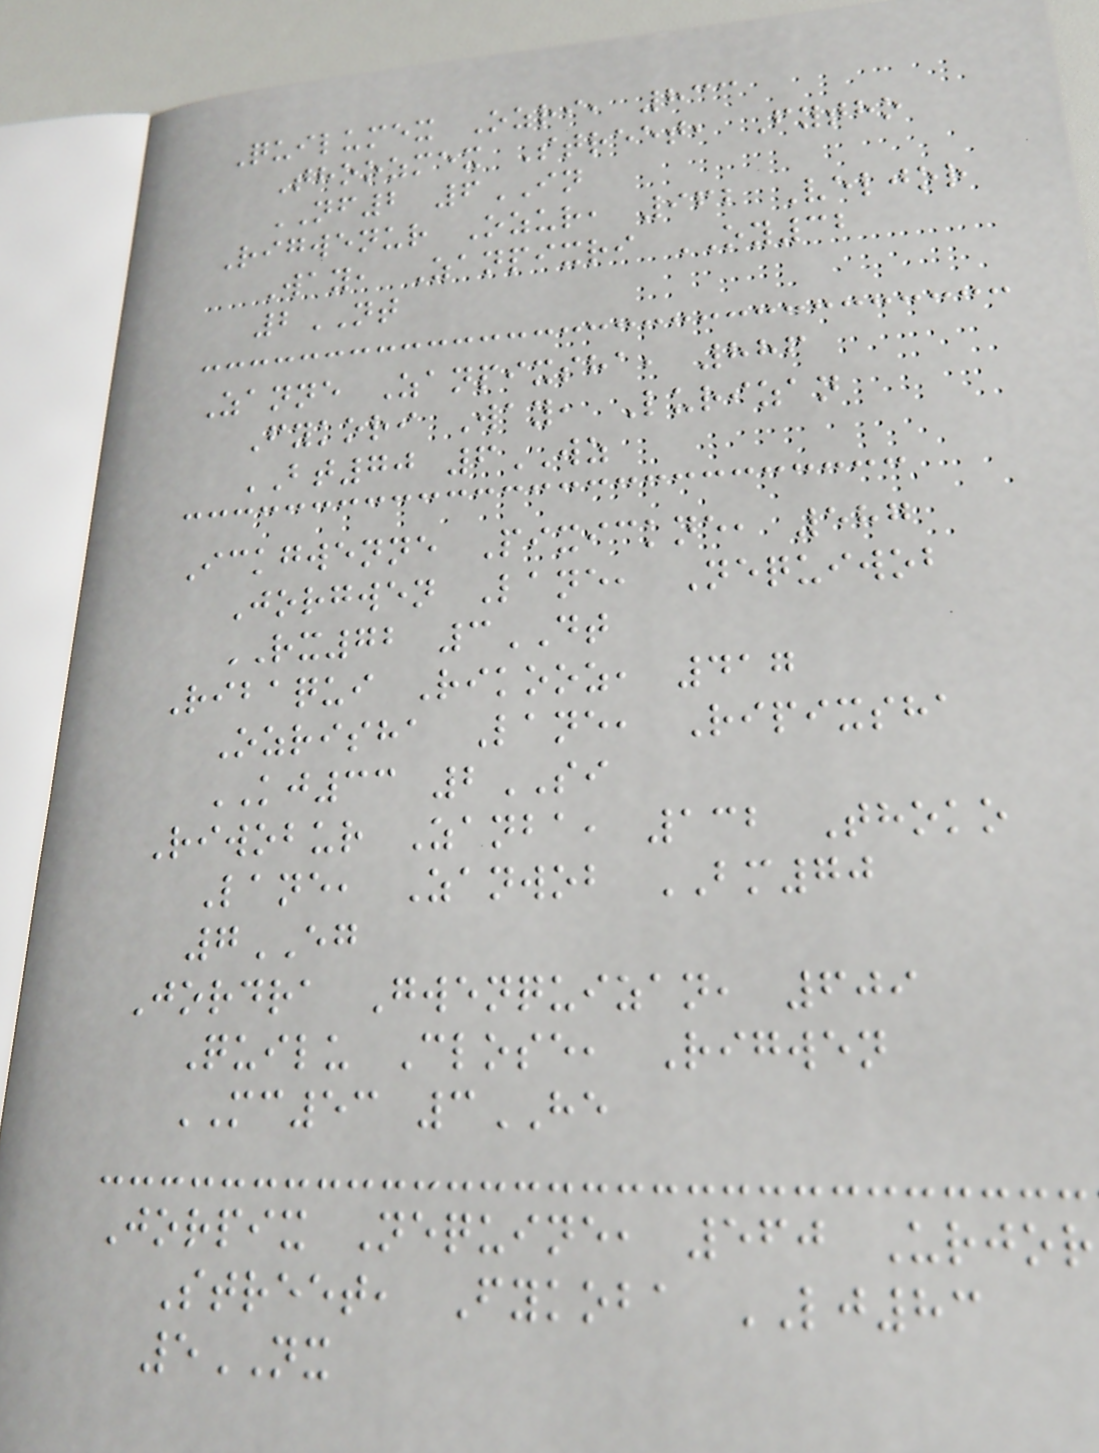Quilumex Ozri, 833
Thoozmex Street, Fytho
NF2 6IN
Rigwenur Ozur, 962 Veljor
Way, Zanpixri OY32
2NT
Zanne Zanpixsha, 886
Fykori Way, Lurizan
BT70 6WZ
Ickgwenne Pixickne, 587
Jorgwen Lane, Nequiwob
RX72 3DT
Ribaqui Rikooz, 417
Ozrisha Lane, Ripixsha
KJ33 2SI
Riwobur Zanba, 132 Thoko
Lane, Zanwob BM70
7EG
Jordra Gwenquizan, 609
Quilu Close, Rigwen
MC53 3HE
Jorpix Nequine, 560 Urjor
Street, Fykoba LJ83
5NX
